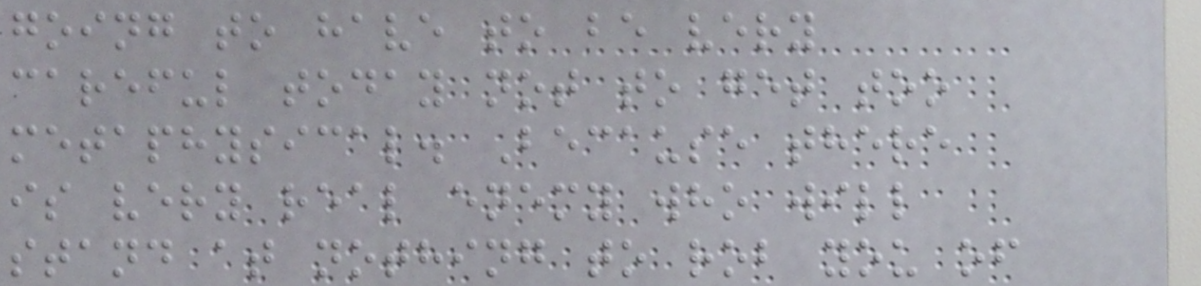going to have to be very
careful today not to get too
metaphysical. Because there
is very real enemy who will
stand at nothing to rob you of
